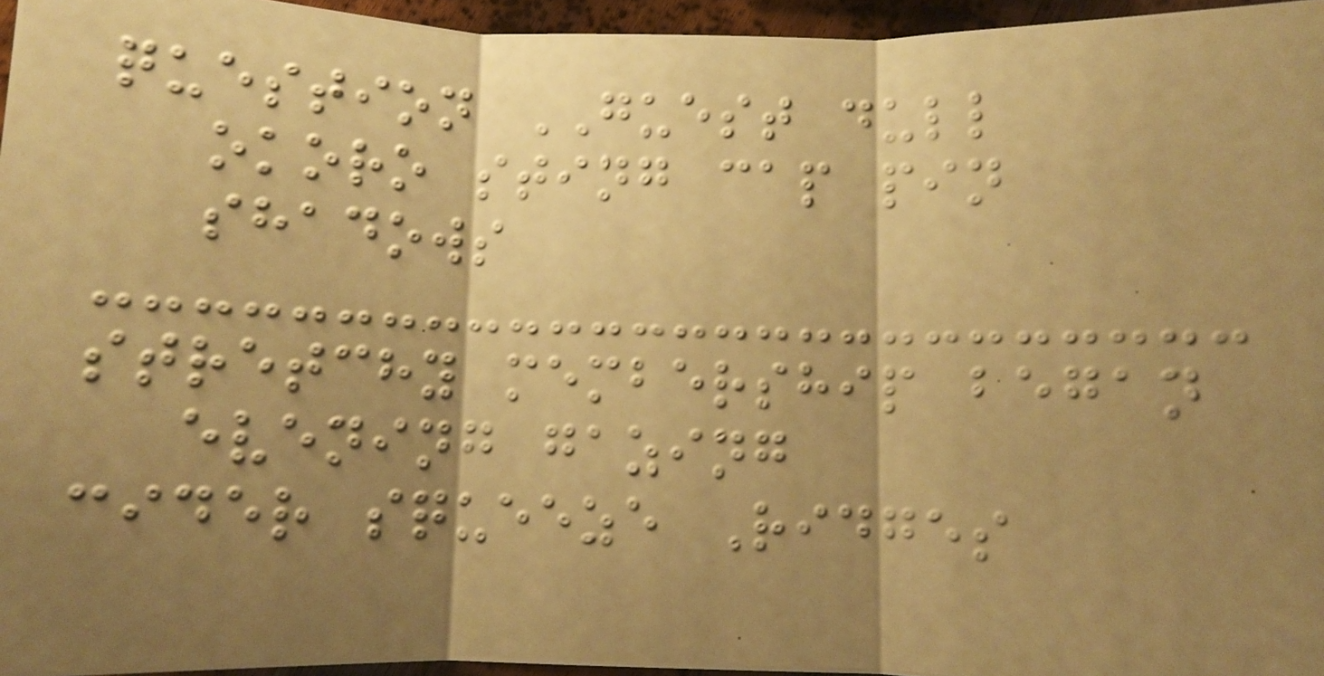question GUEST dull
okoro sting cap pin
shadows
stretchy membership began
evening gazing
cider squeeze Ridges
